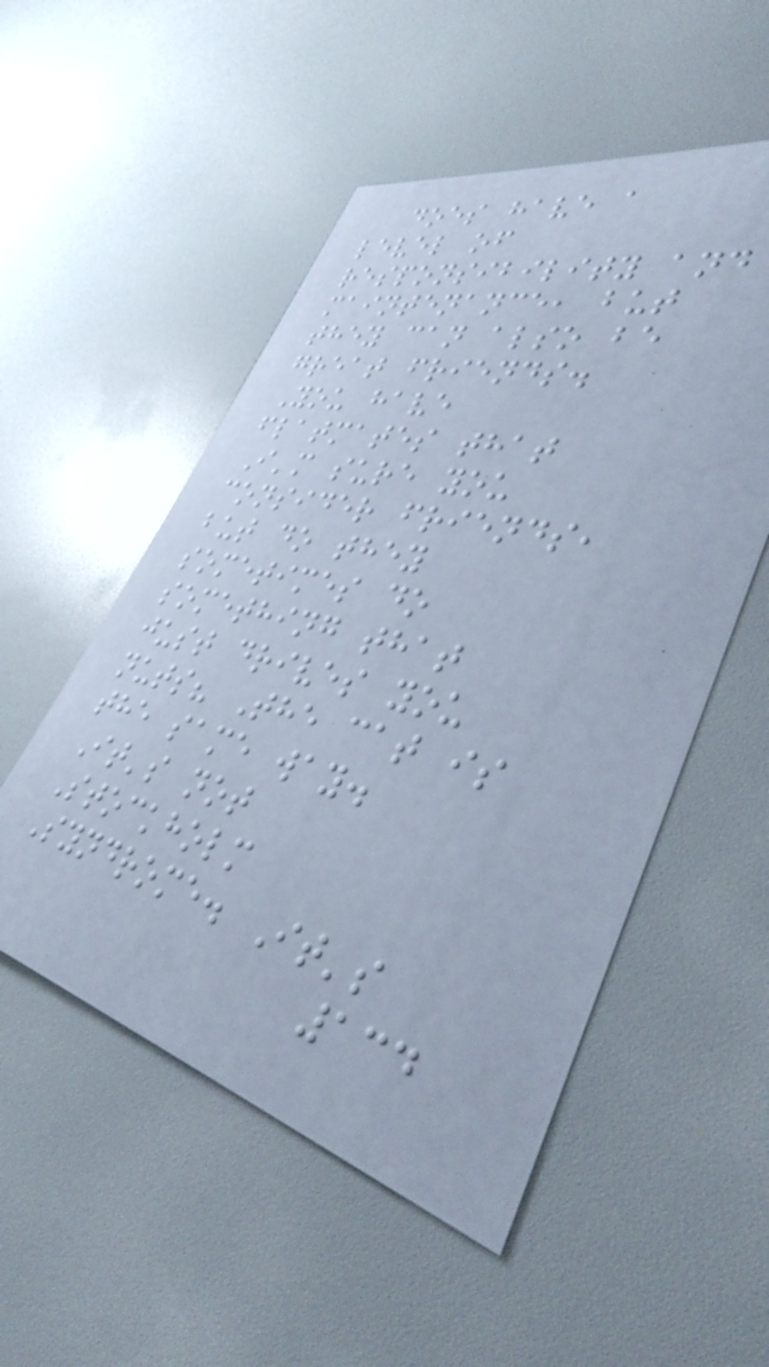does have a
level of
responsibility and
maintenance, but
they can also be
great friends.
You have
flatmates that
I'm sure you
consider friends,
but do they
sometimes do
something that
just drives you
nuts? The cat is
the same way.
It's not
Stockholm
Syndrome. It's
134
